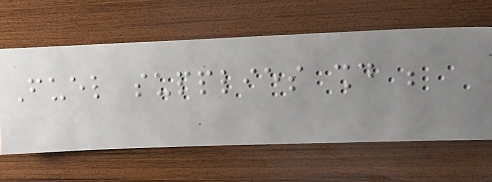Fuel supplies should be
